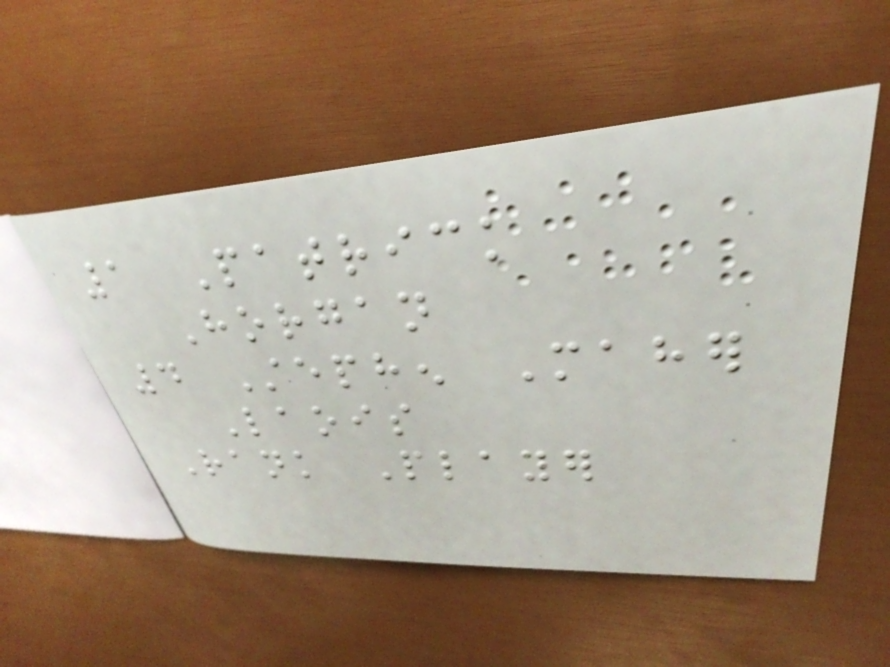1 Patrick
Horgan
4 Stephen Maher
Laois
Rank Player
